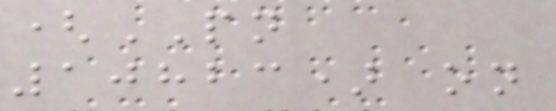(PN
10823) on
